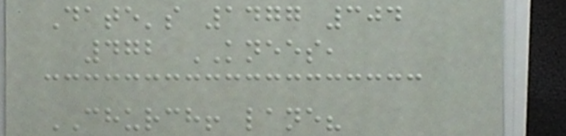Date's 1477 304
472 KNEES,
CHURCH! lane?
